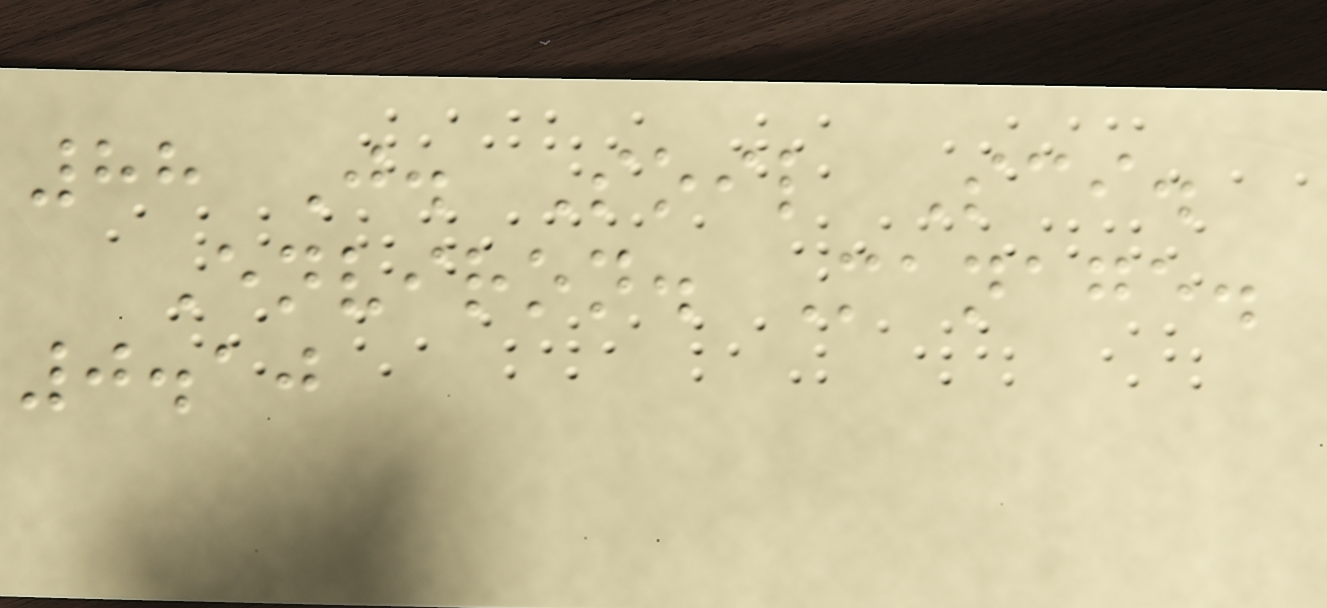88 J. Soil Sci.
Environ. Manage.
0.10
